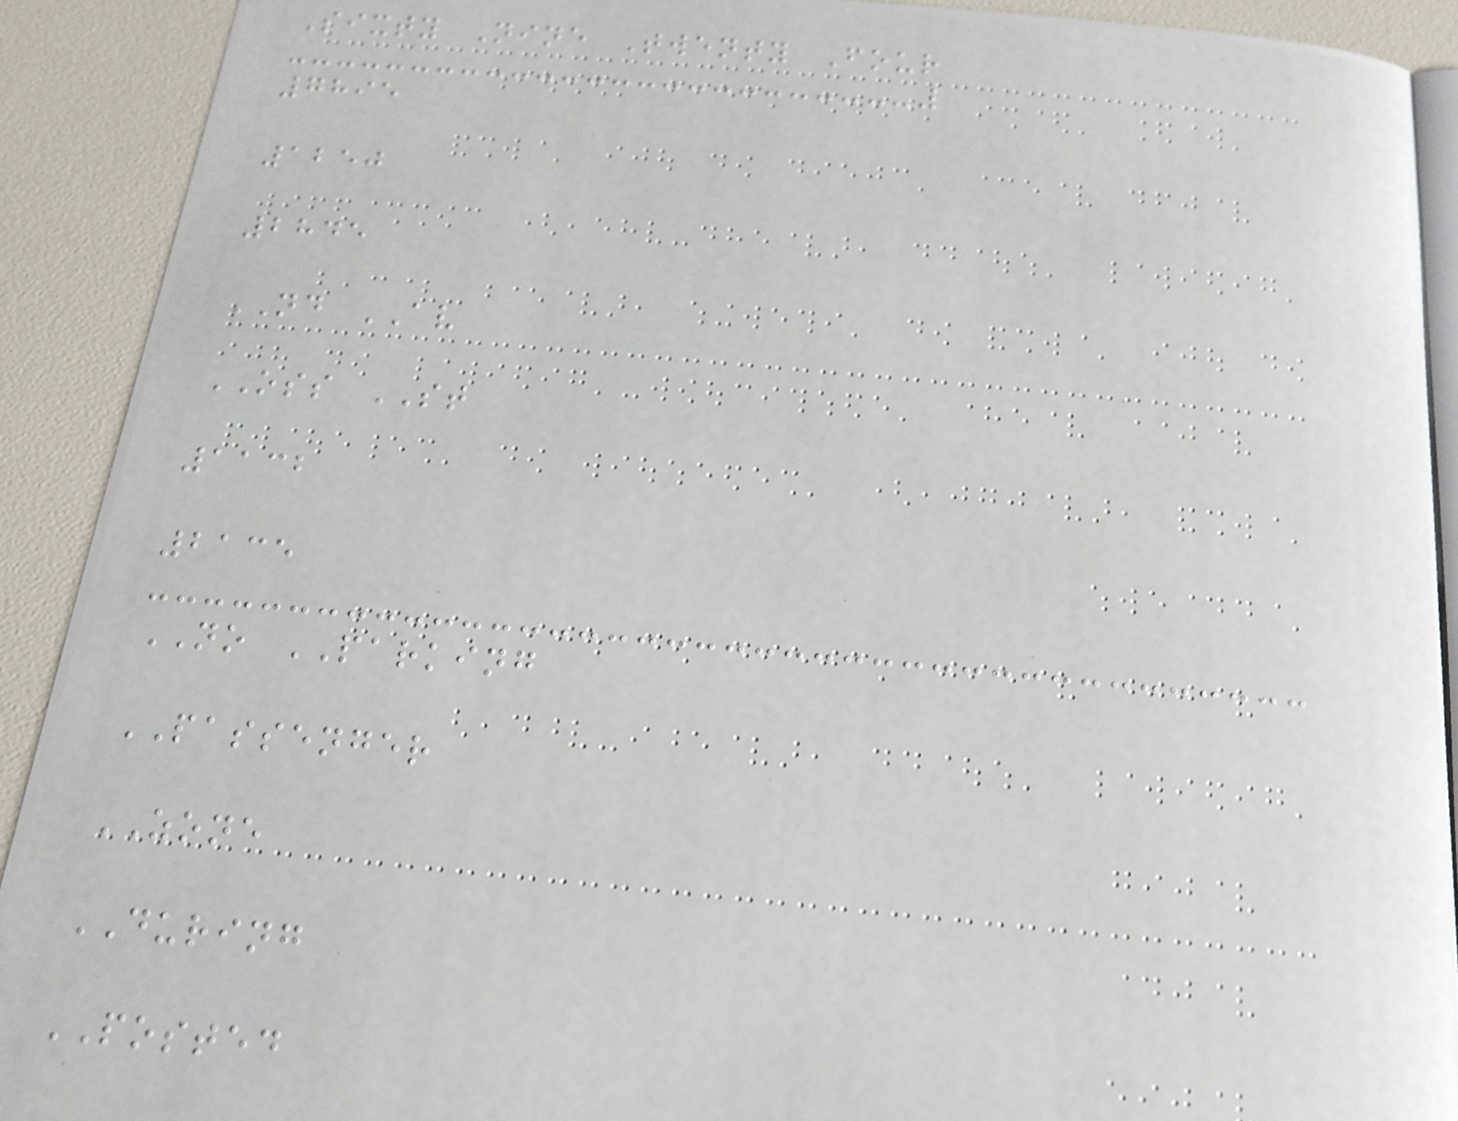Sixty Nine Twenty Four
7895
1250
2845
ND AV
OSS ST
1132
2135
NO PARKING
PASSENGER
ZONE
DURING
POSTED
